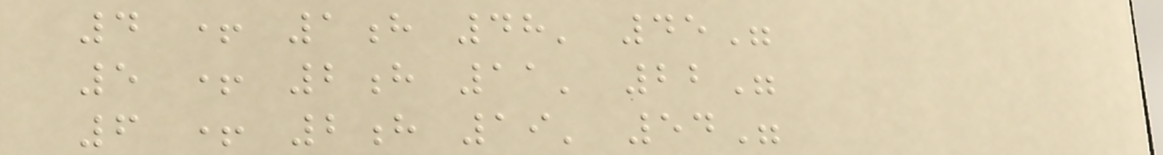4 + 1h 48' 45"
5 + 2h 11' 22"
6 + 2h 19' 54"
